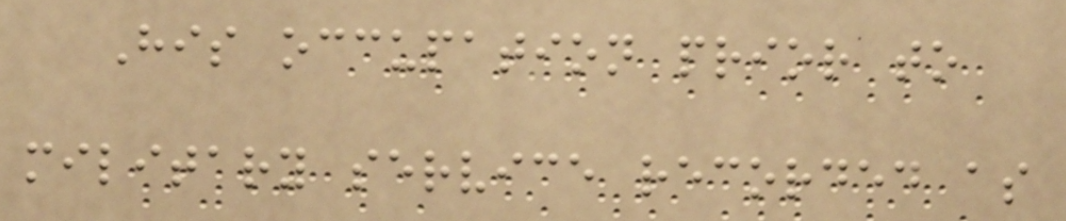His occupation prior to
military service recorded as
